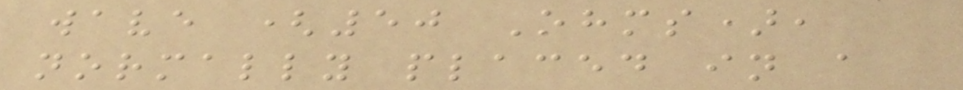wave (50 Ohms),
normally placed in a
